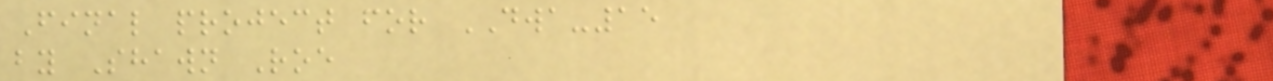Final project for DWA-15
by Shawn Roe
